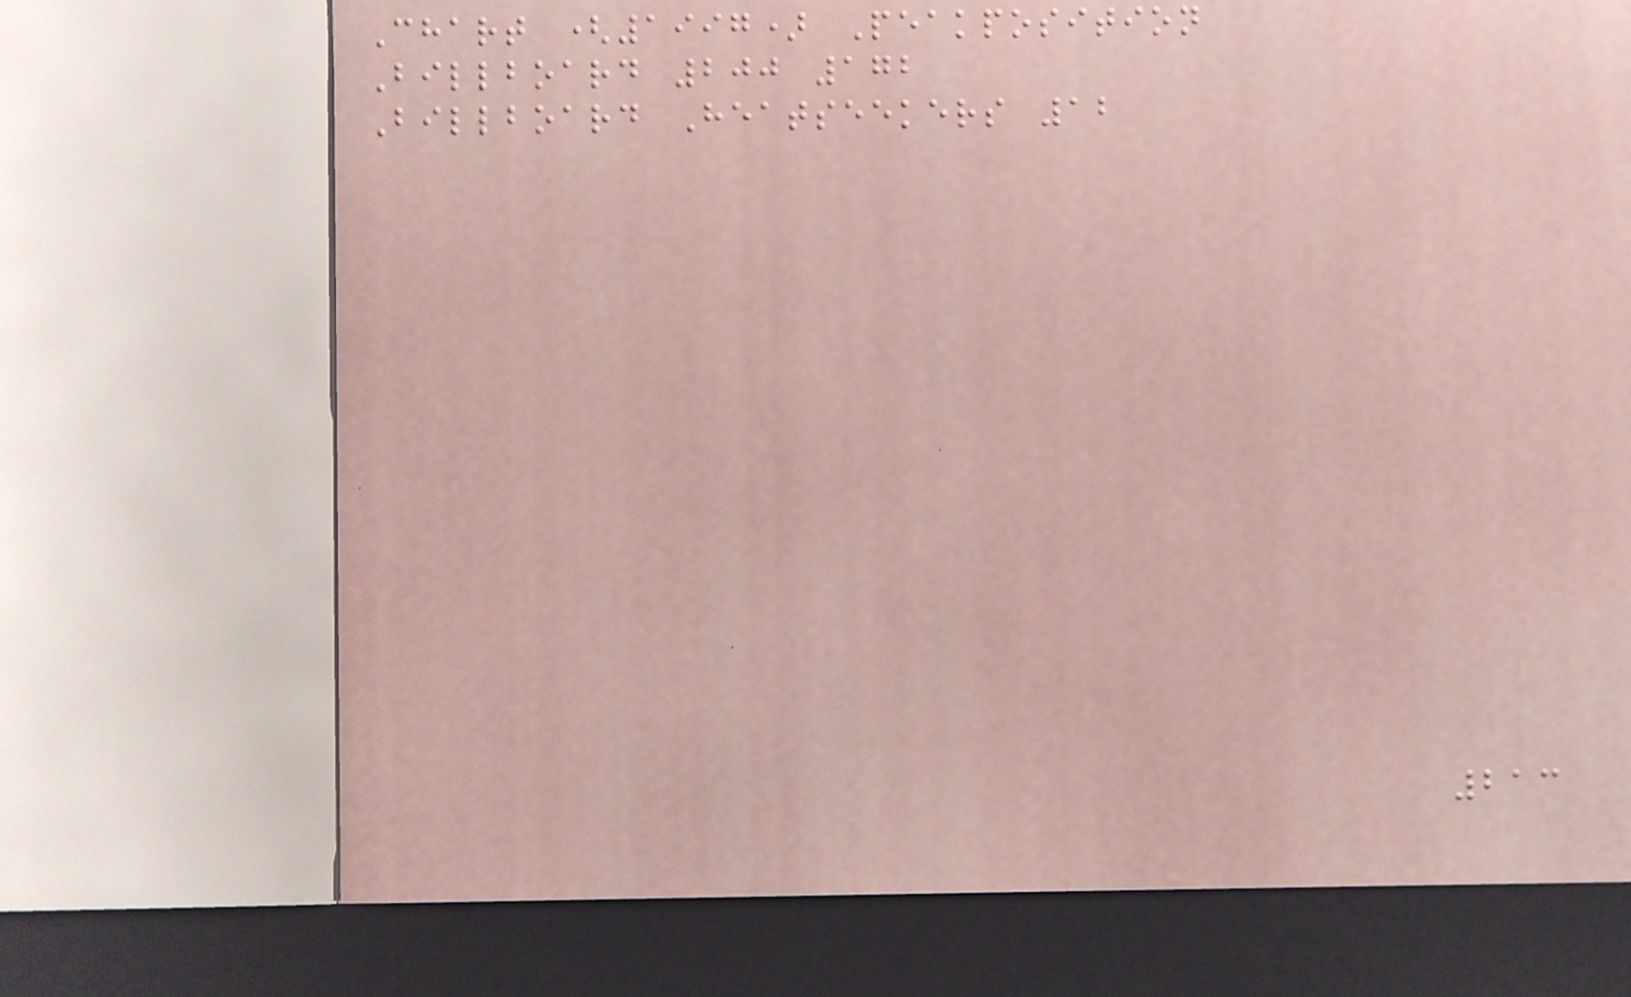Chart (1997) Peakposition
Billboard 200 172
Billboard Heatseekers 12
213
